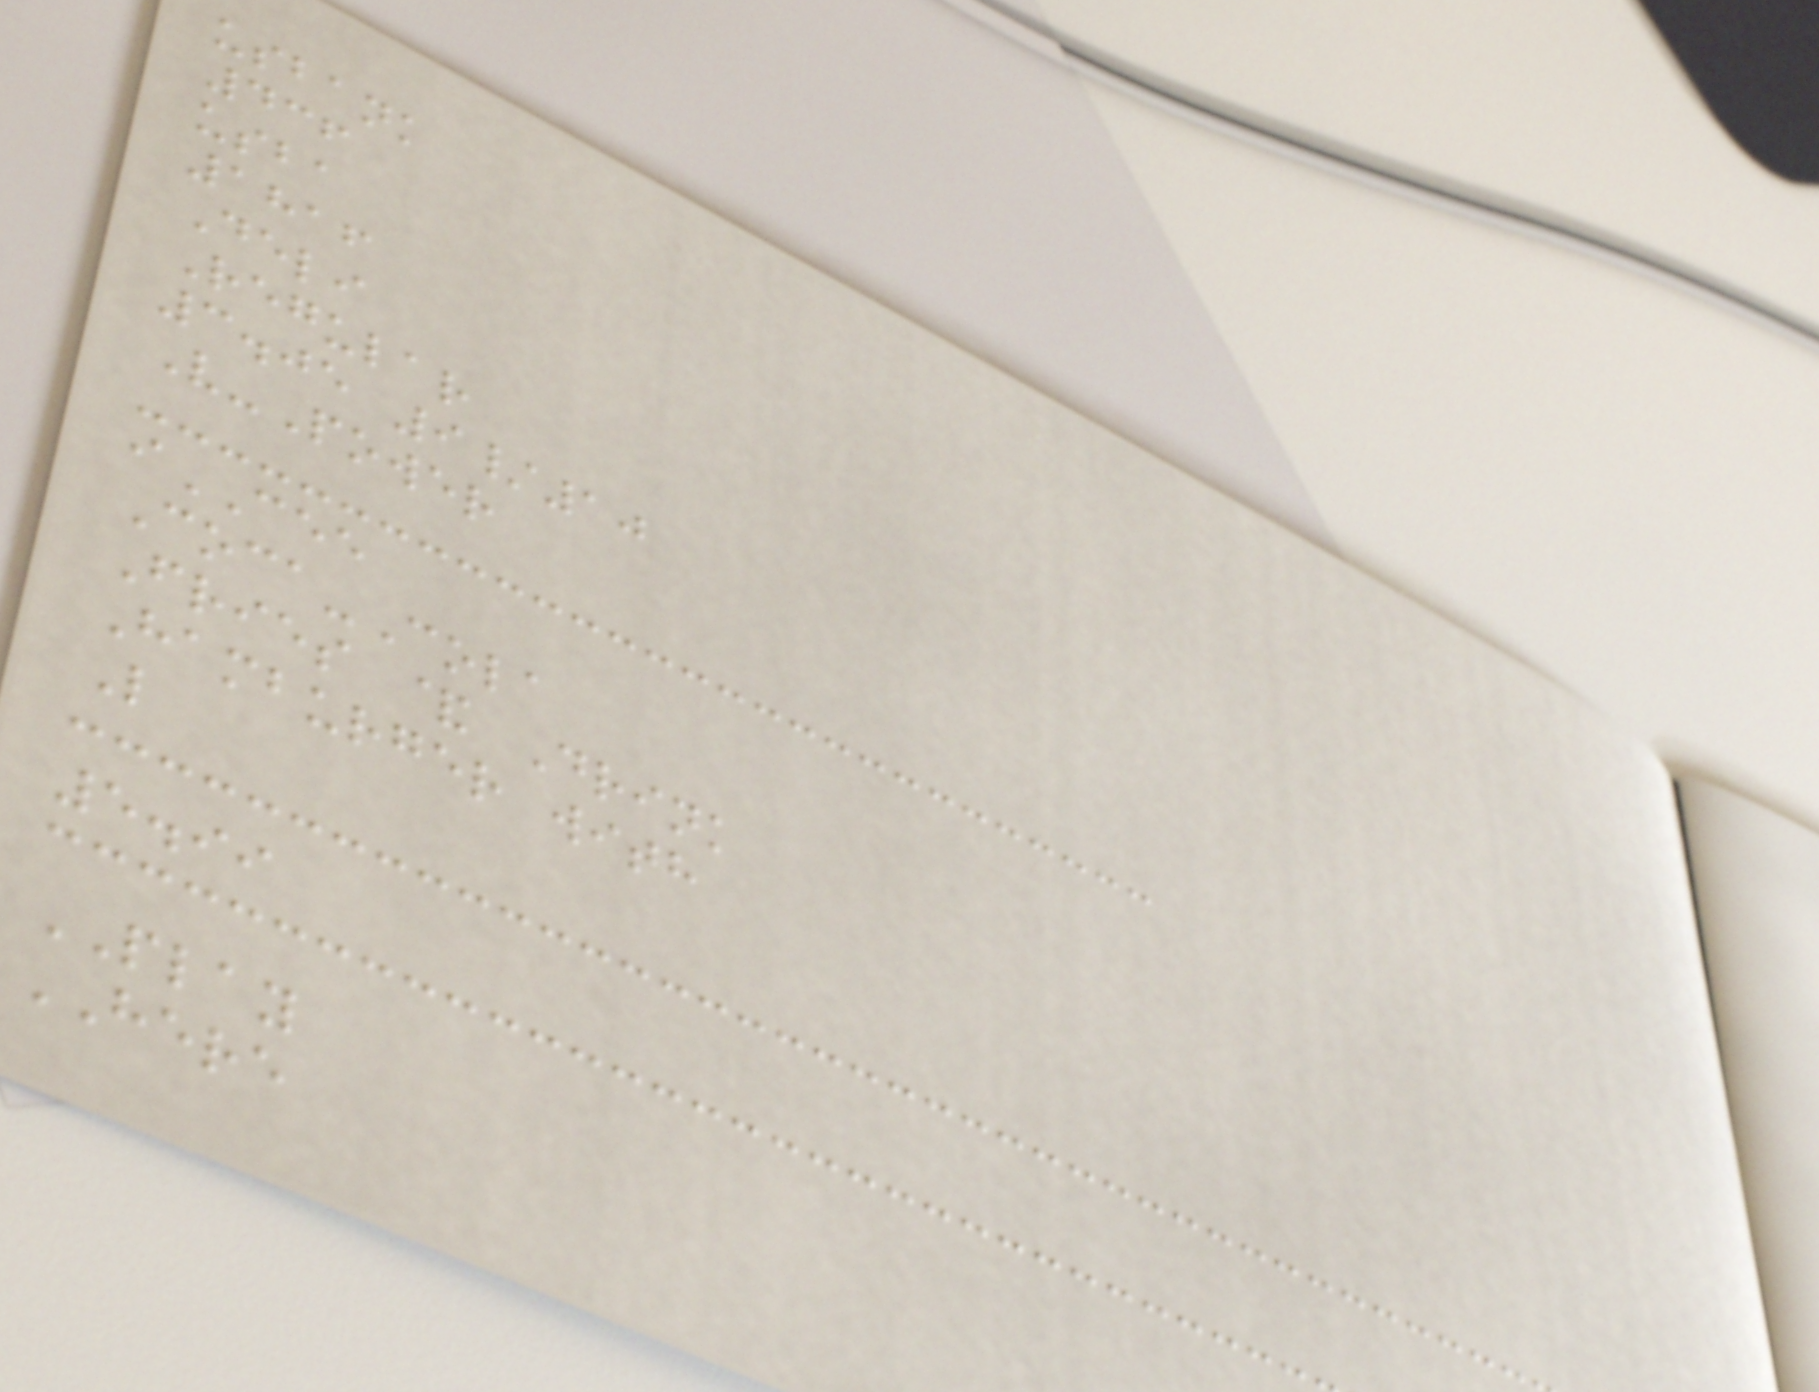usbank
436
usba
1816
Deli
Regular
3.05 9/10
V-Power
iCEE
Coca-Cola
Fries & Drink
Hamburger with
L
5.99
PLAY
HERE
